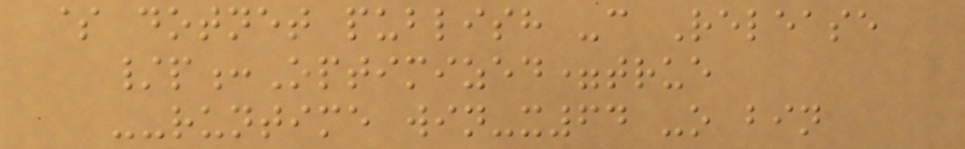$ dotnet publish -c Release
/p:Optimized=true
--runtime win-x64 -o bin
